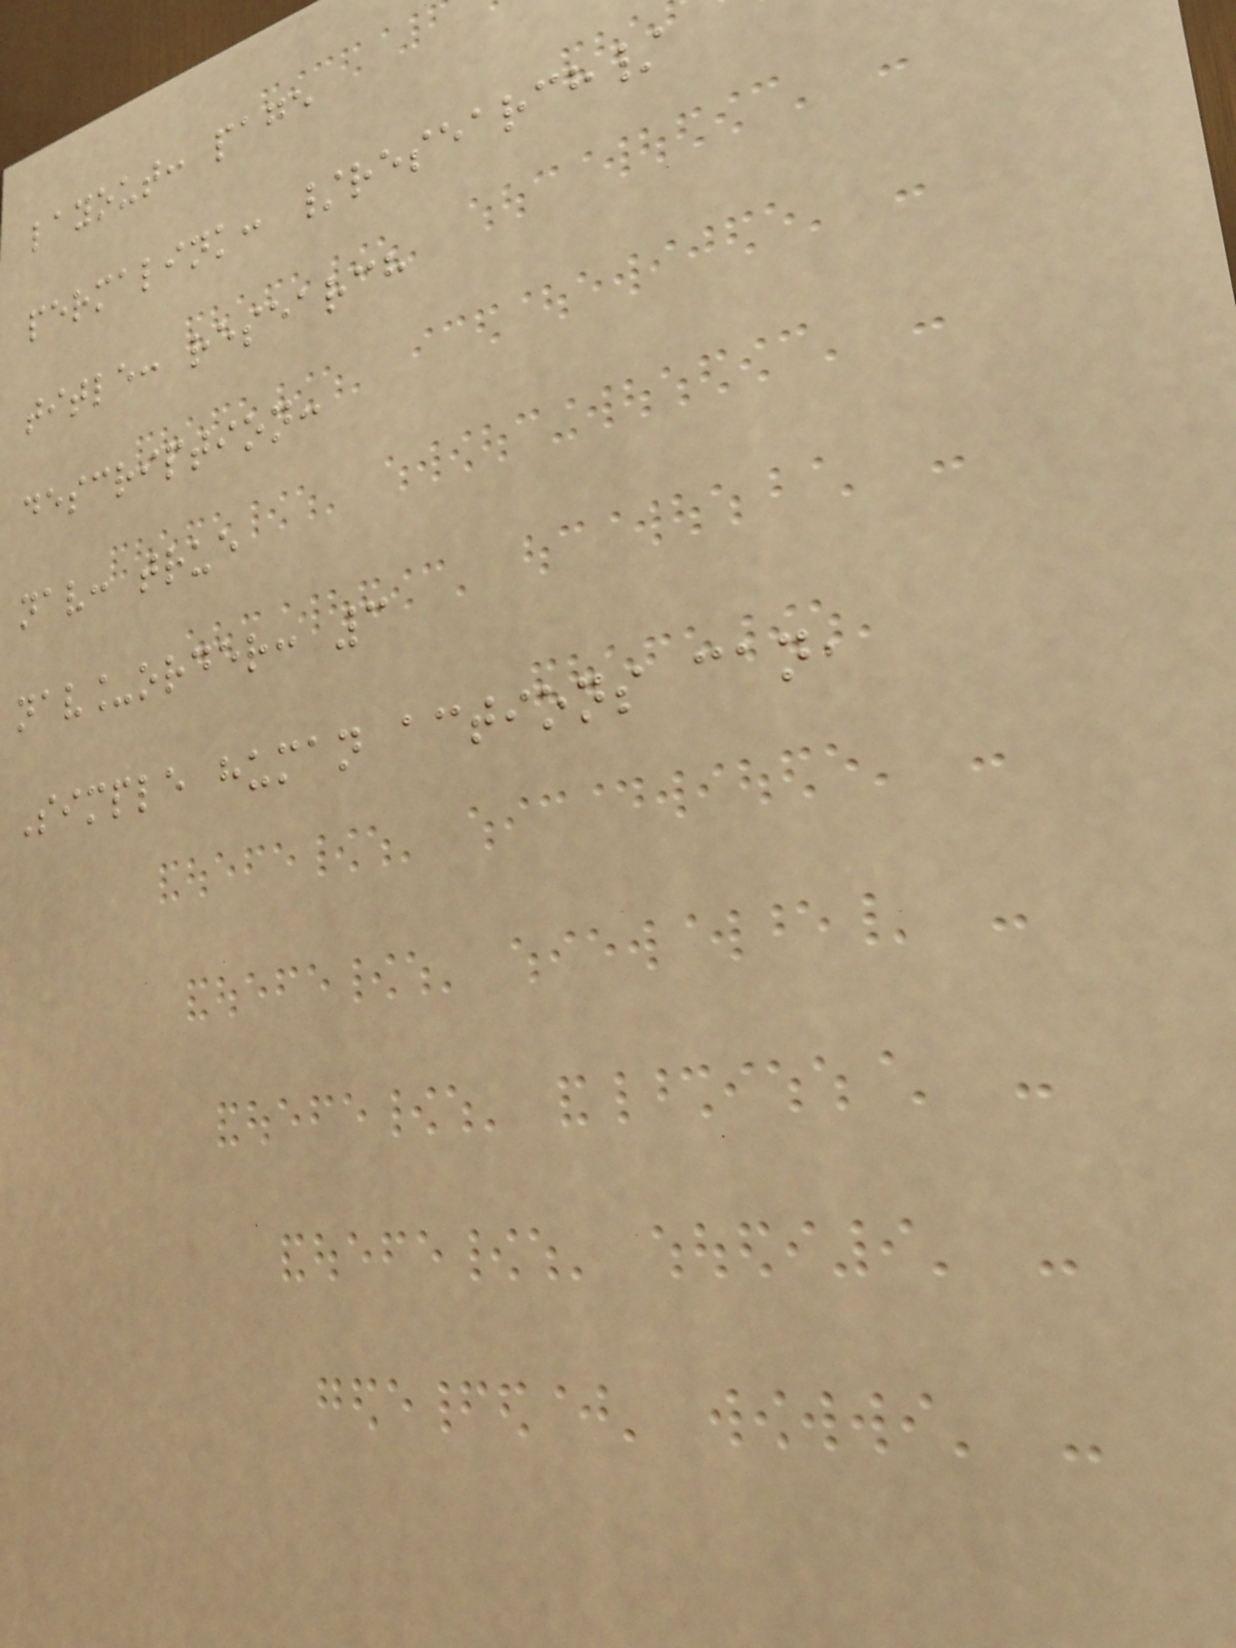layout: page
permalink: /research/
title: research
description:
nav: true
nav_order: 3
Simple human actions can,
